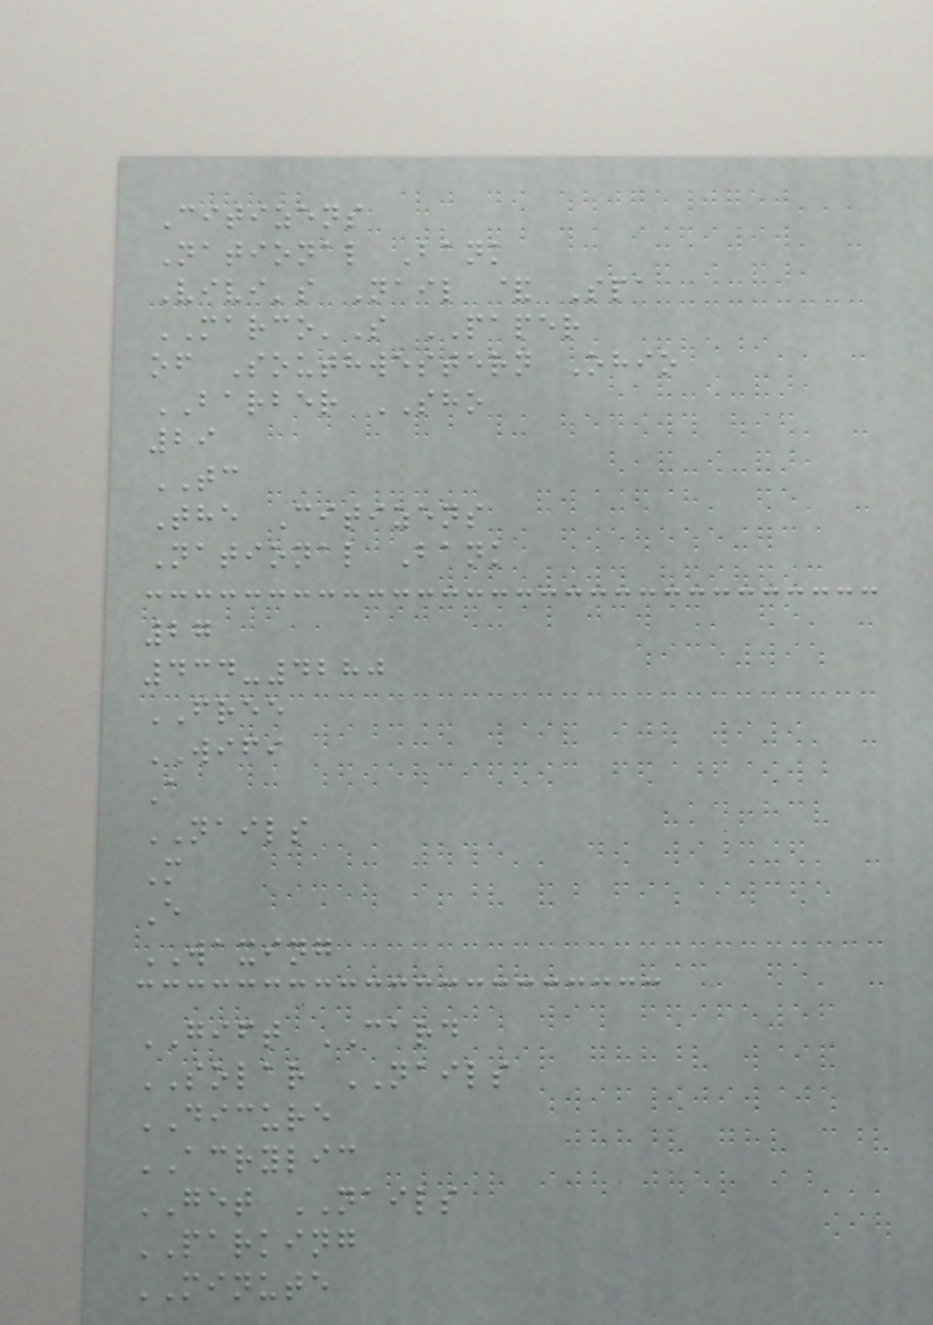Citizens
National Bank
Vivi's Nail & Spa
MARCO'S PAPER
of Southwestern Ohio
BARBER SHO
29
TC
The Citizens
National Bank
27
434-4280
FREE
WIFI
A
NAILS
M
E
WAXING
GIFT CARD
SOLAR NAILS
DICURE
ACRYLIC
GET NAILS
PARKING
MINUTE
